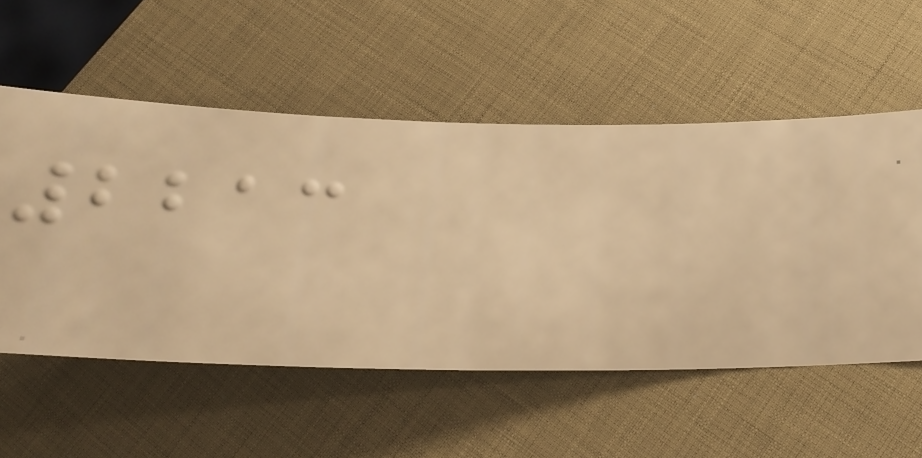2213
